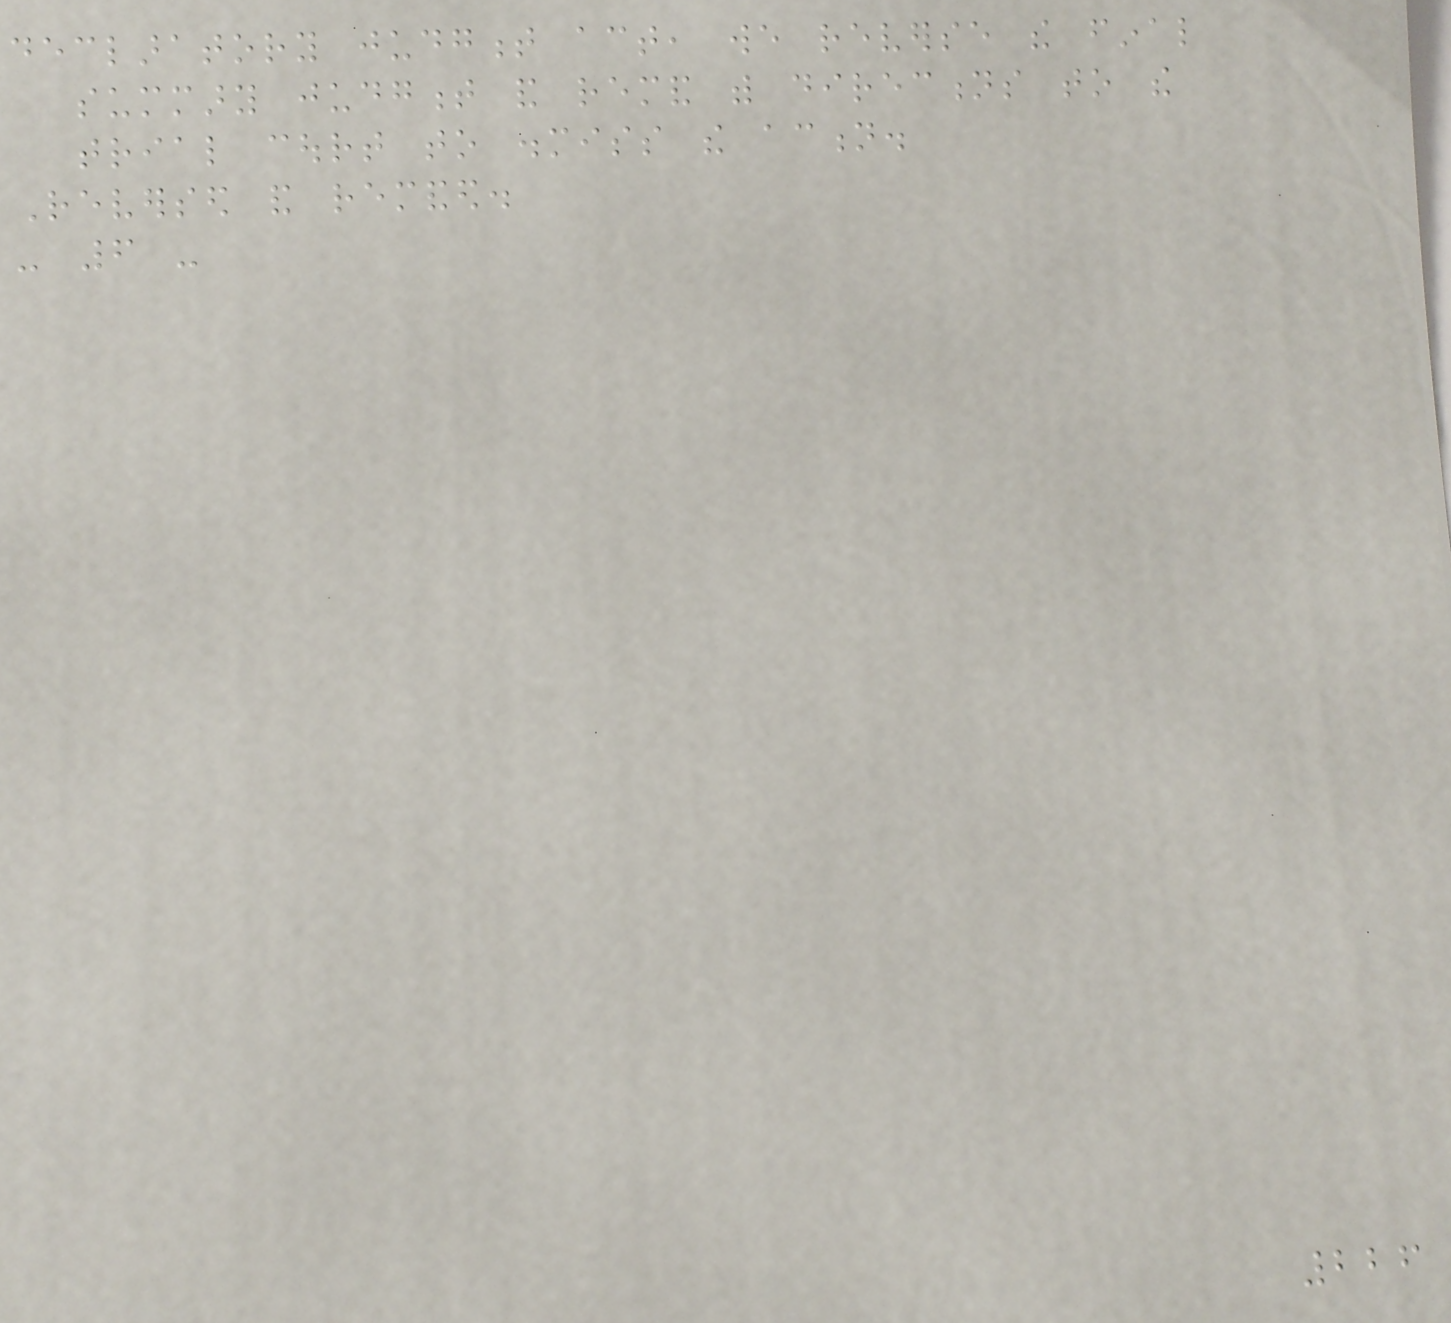declaratory judgment act, we reverse the final
summary judgment and remand with directions to the
trial court to dismiss the action.
Reversed and remanded.
- 6 -
226
